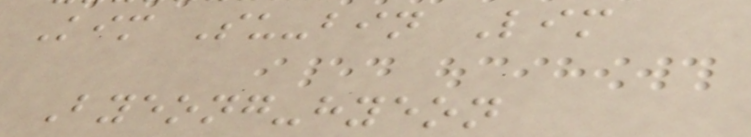Kim Su-bin Lim
Byeong-hyeon
